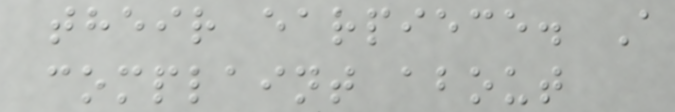their earpiece. A
complaint about
